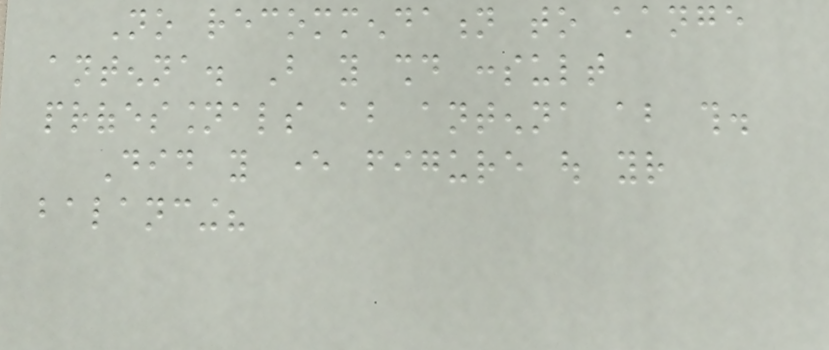No recommendation to change
antenna. But you should consult
professionals about antenna about this.
Did you ever figure out your
balancing?
